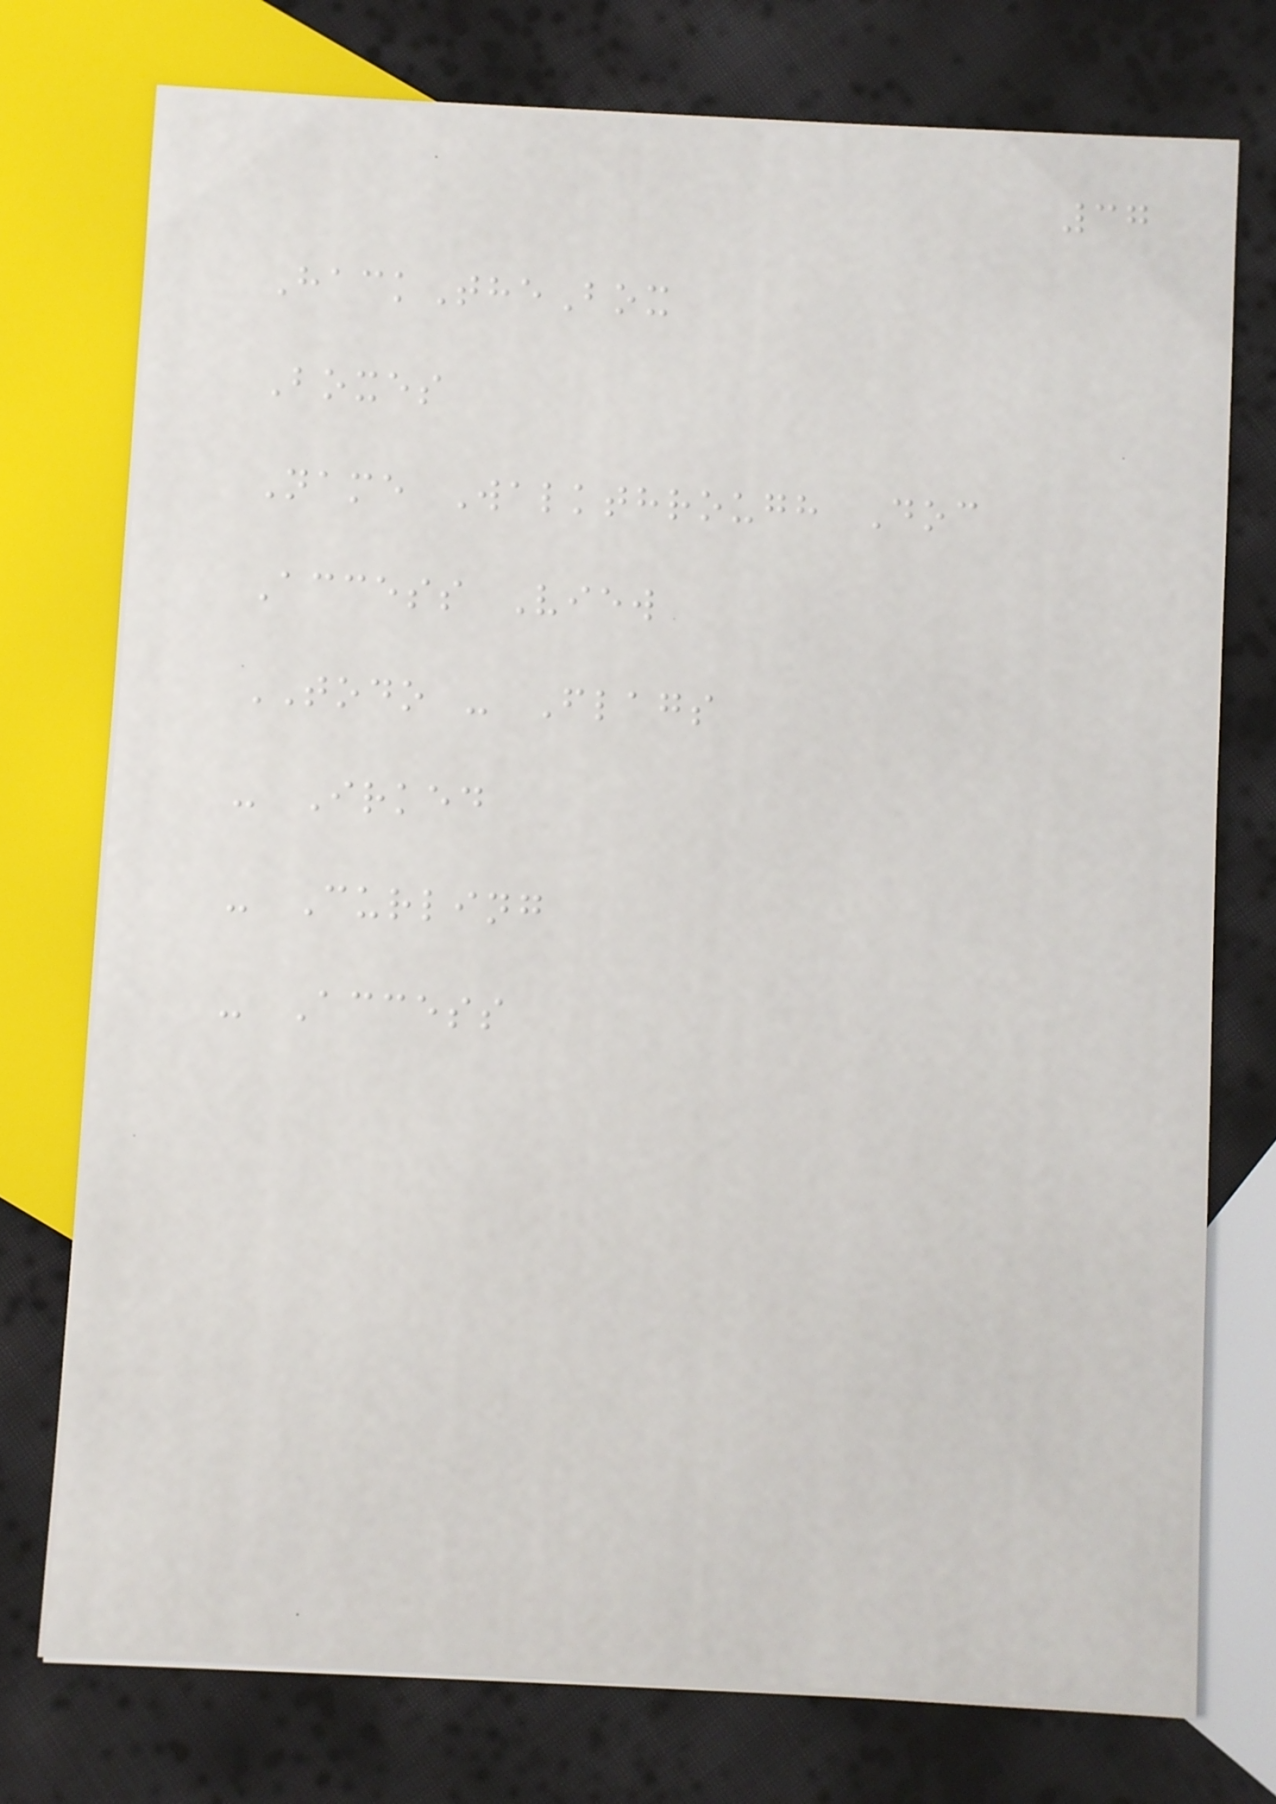37
HackTheBox
Boxes
Name Walkthrough Doc
Access View
TODO - Flags
- Irked
- Curling
- Access
